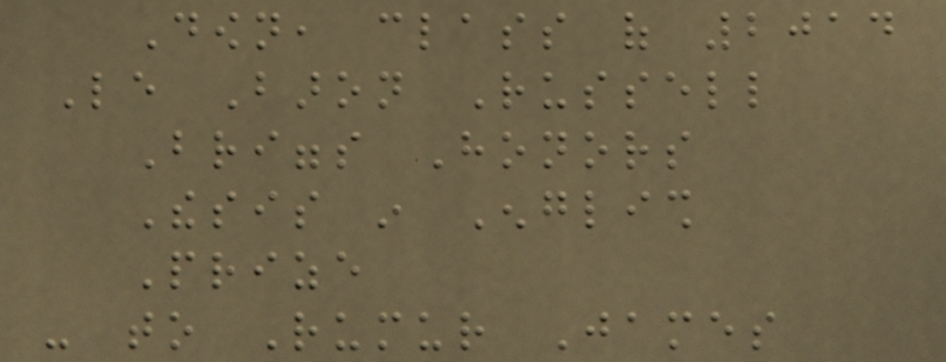Down, class of 2014
Le Baron Russell
Briggs Honors
Thesis in English
Prize
- to Rumur James
